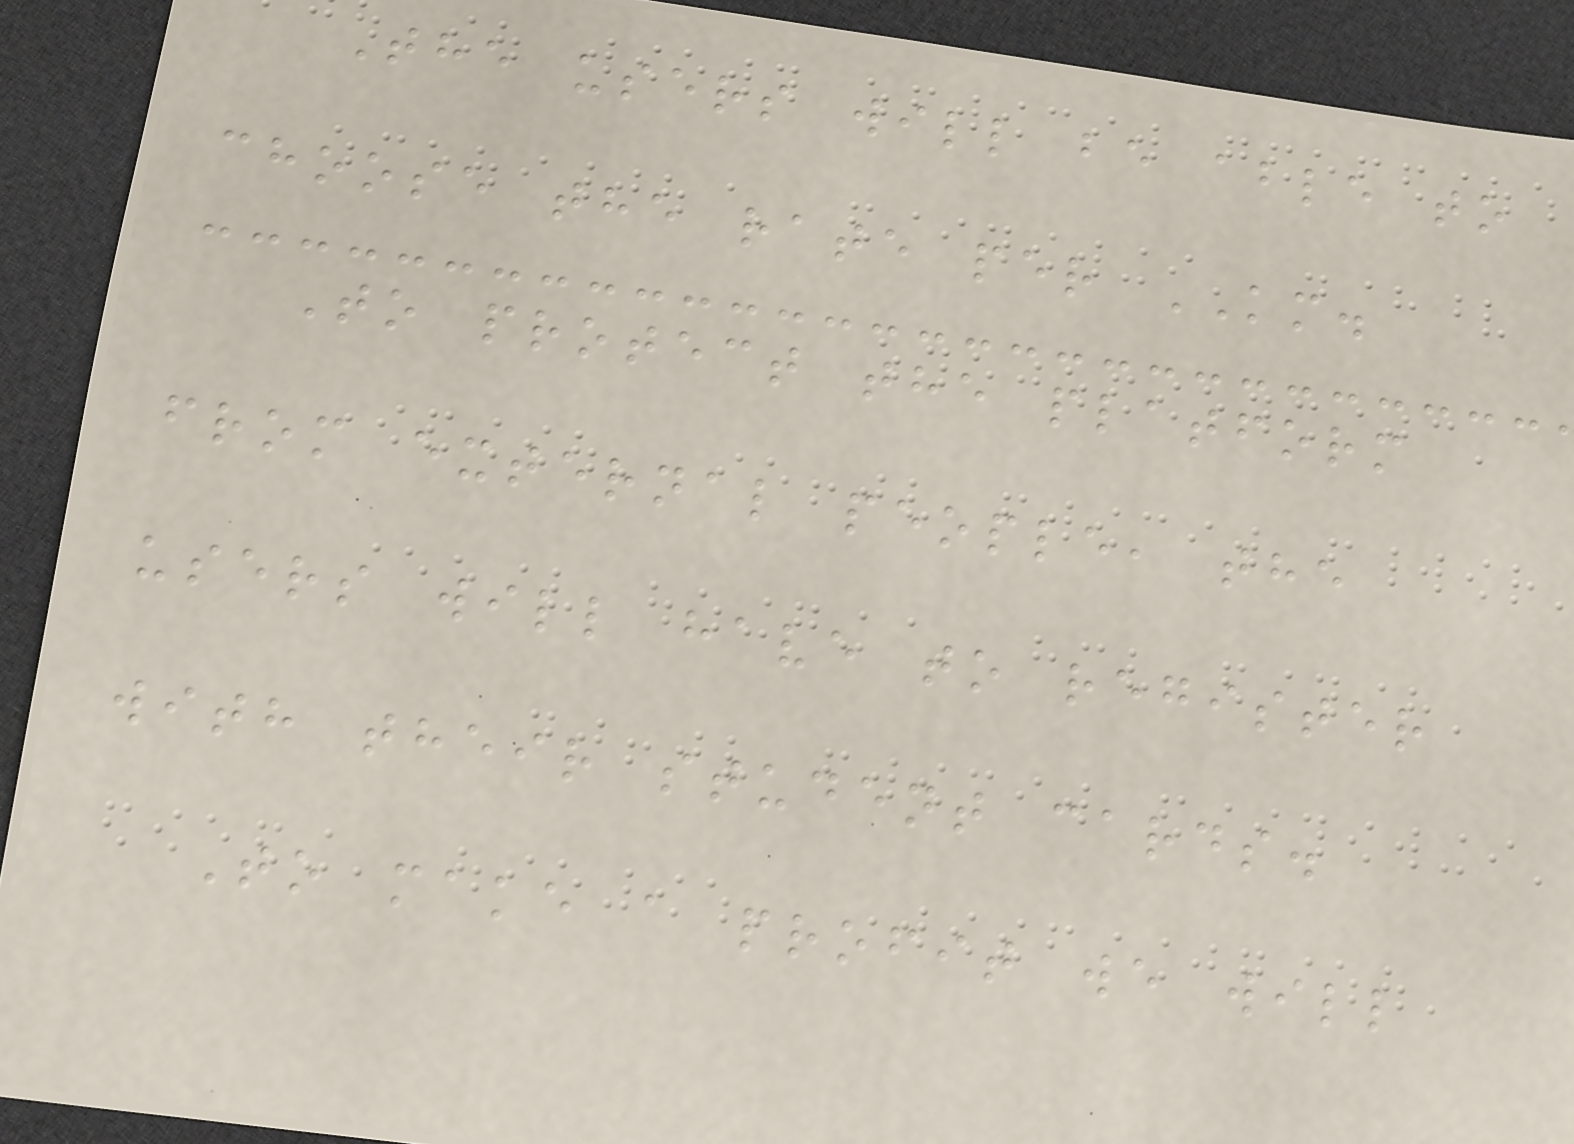The users will be able to
choose the rate per KM.
To protect the platform
from external people, the
users will have to register
with their student cards.
To make a profit we will
